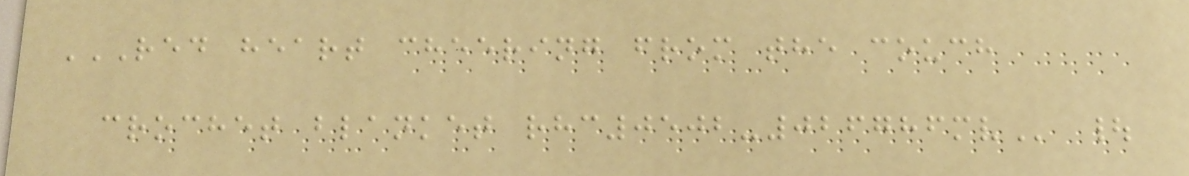RED HEART CHEERING FROM THE COUCH
CROCHET BLANKET RHC0502-026786MV |
